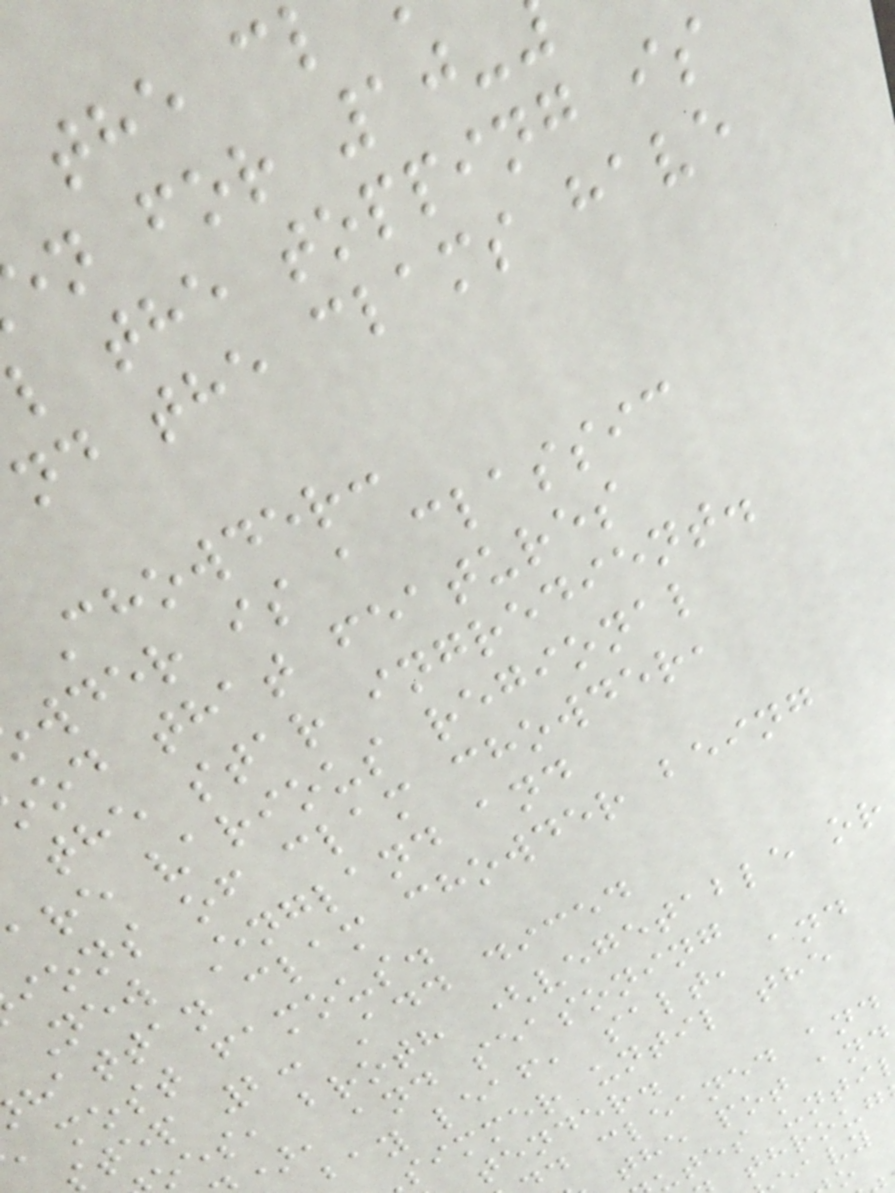n for 10-
l the topping is
nd the clams have
Chowder:
wder is a classic
od that features
the star ingredient.
are various regional
ions of clam chowder,
New England and
hattan clam chowder being
most famous.
tep 2: Add diced
oes, broth (vegetable or
), and seasoning
bay leaf, salt, and
simmer until the
tender.
d cleaned and
the pot and
tes unti
